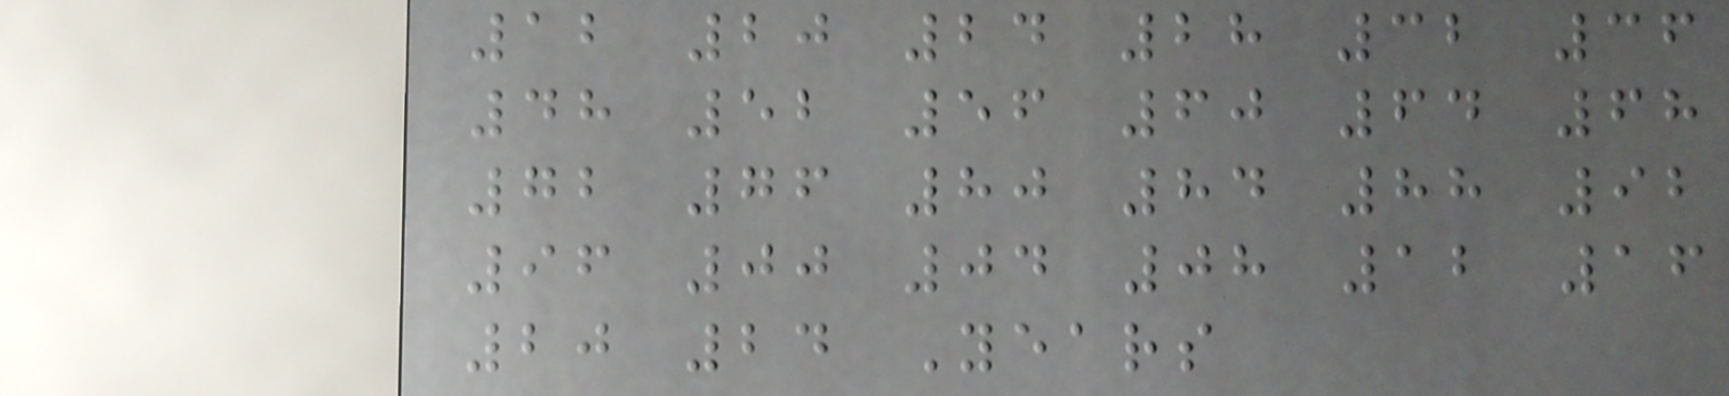12 20 24 28 32 36
48 52 56 60 64 68
72 76 80 84 88 92
96 00 04 08 12 16
20 24 Years
